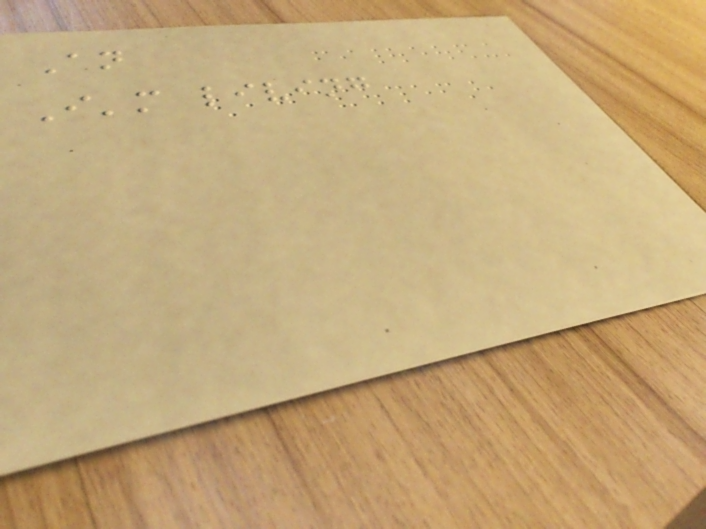An
I'm living
